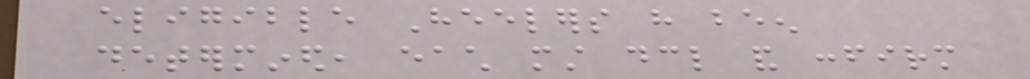eligible Heelers have been
determined, each must declare and confirm
